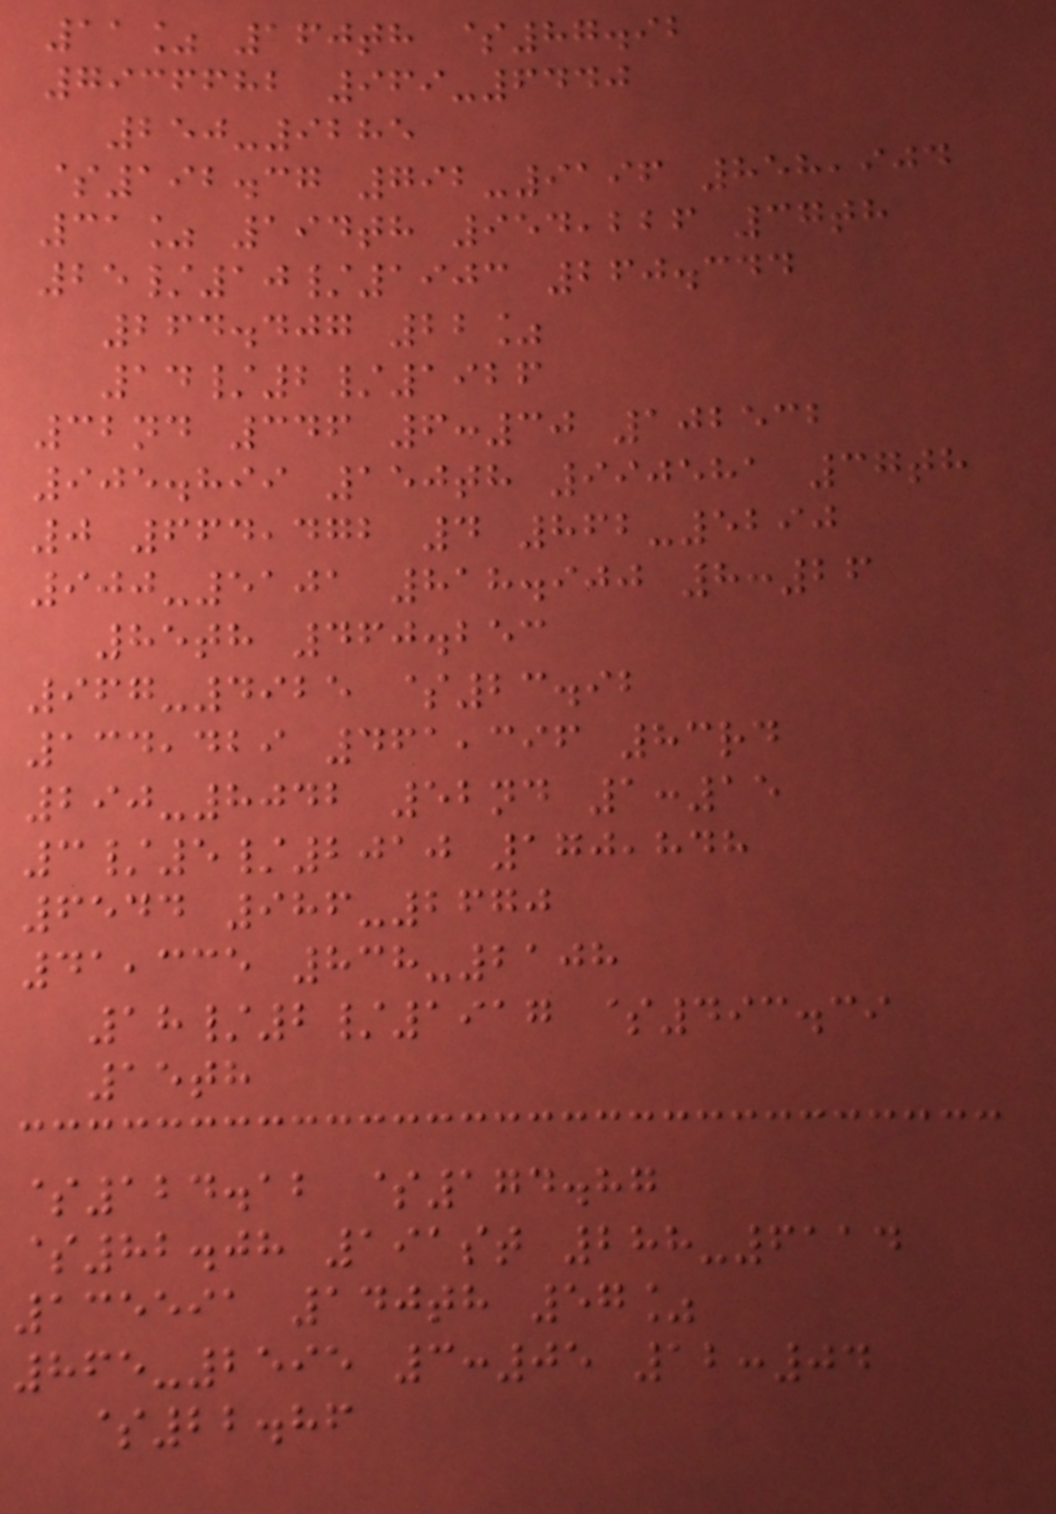11% 160th $87.92
7936682 969-6440
250-9285
$192.37 792-9196 858,904
31% 194th 954,226 37th
25/10/1903 260.344
264.407 22%
14/2/1926
32nd 346 6:30 102532
905.899 150th 990581 37th
0 664,472 4 862-5290
900-5101 818.900 8:26
85th 460.253
967-4925 $23.92
134,429 461,396 83rd
290-8042 52nd 1:15
3/5/2010 170,848
6544 986-2670
41,335 838-2108
18/2/1917 $493.39
15th
$124.12 $174.87
$82.08 191st 288-6114
135591 140th 57%
865-2595 3:05 12:04
$22.86
